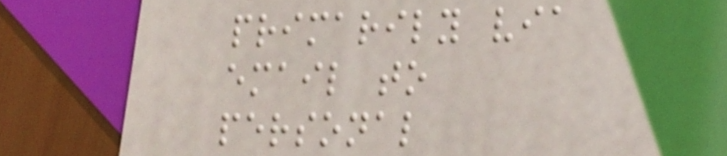primarily via
email to
personal
